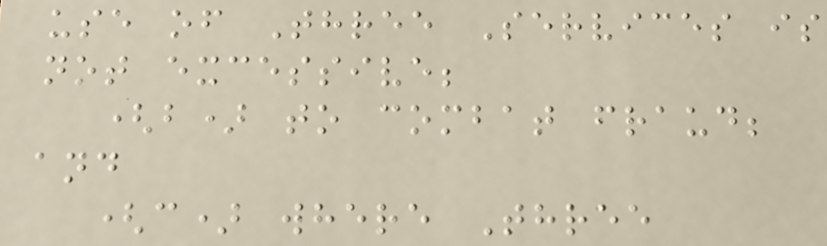use of Three Services is
not excessive;
(b) to combat fraud;
and
(c) where Three
